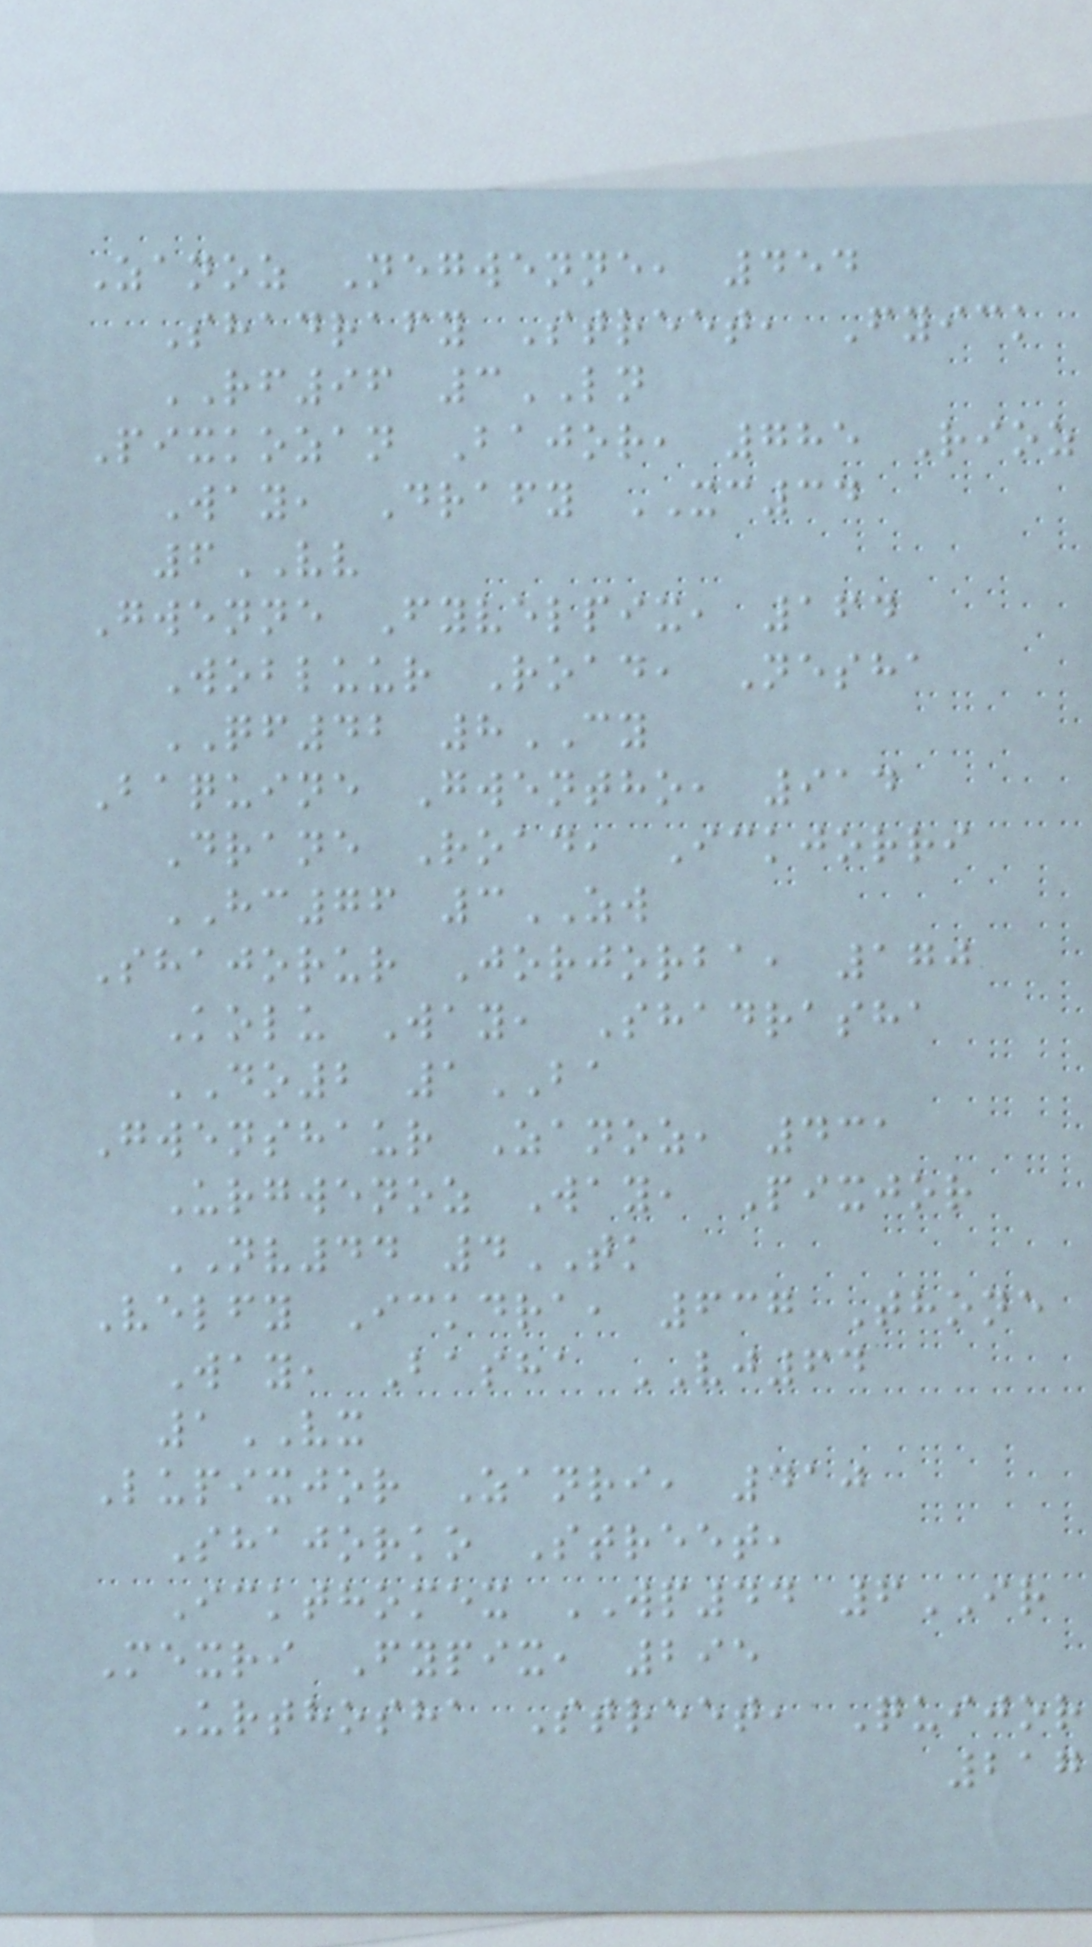Zanoz Negwenne, 454
Shadrafy Street, Fyick
RF96 3LN
Pixkozan Bajor, 785 Rioz
Way, Drafy XC34
6VV
Gwenne Fyvelpix, 164
Wobluur Road, Nesha
QF42 8CY
Baquine Gwentho, 914
Drane Road, Ickjorri
HC76 3ZW
Shajorur Jorjorba, 170
Kolu Way, Shadrasha
DO2 1BA
Gwenshaur Zanoz, 431
Urgwenoz Way, Pixjor
NV44 4TK
Velfy Ickdra, 637 Thone
Way, Basha VJ64
1VX
Lupixjor Zanri, 410
Shajorko Street,
Ickthomex WP44 6IR
Mexri Fypix, 295
Urthosha Street, Quijor
217
